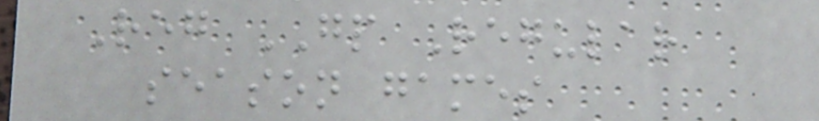Reg GP Regular
season games
